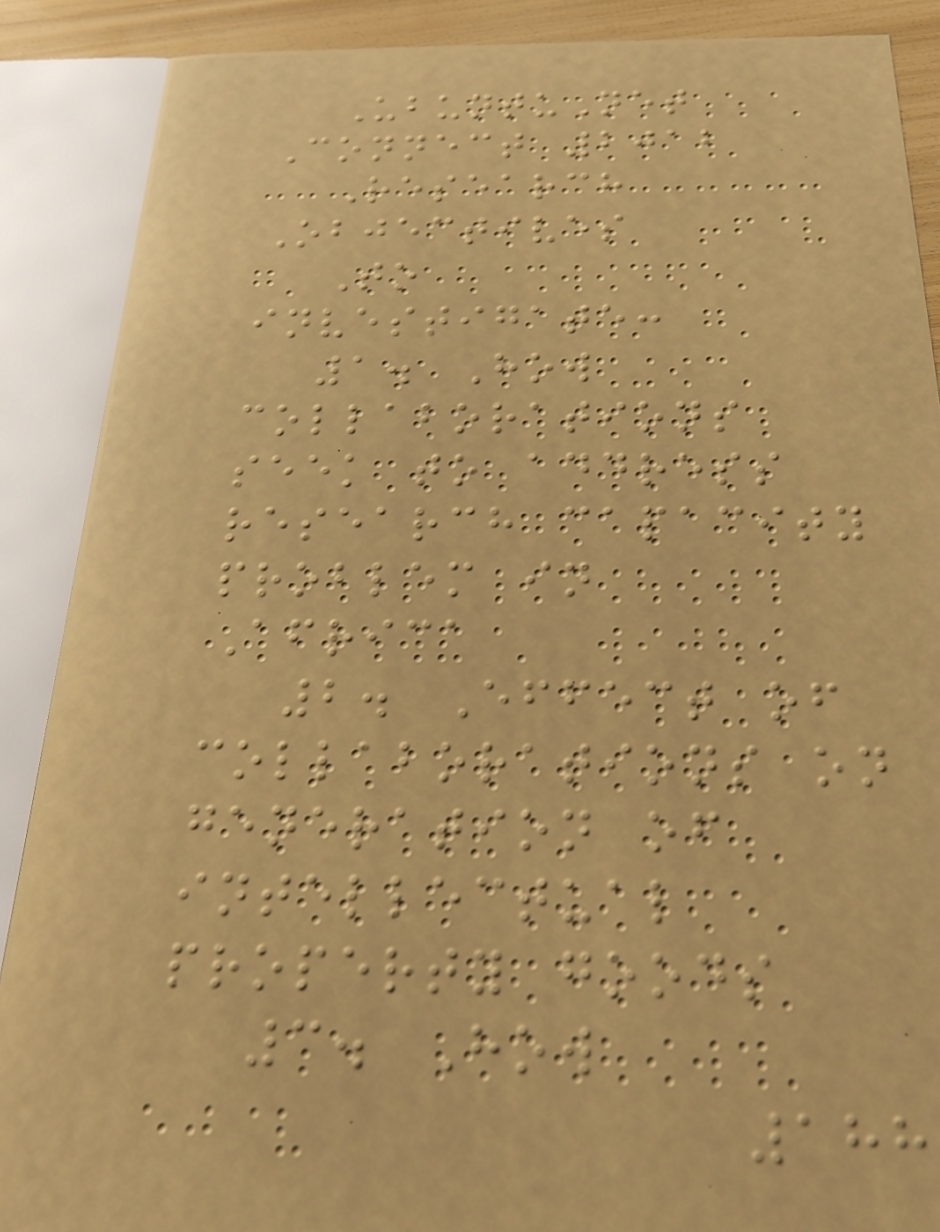UbuntuNet
Connect 2012
Research
Objectives
To
investigate:
1. How
collaborations
seek to address
research capacity
problem in
Africa
2. Effect of
collaborations on
generation of
intellectual
property goods
3. How
188
